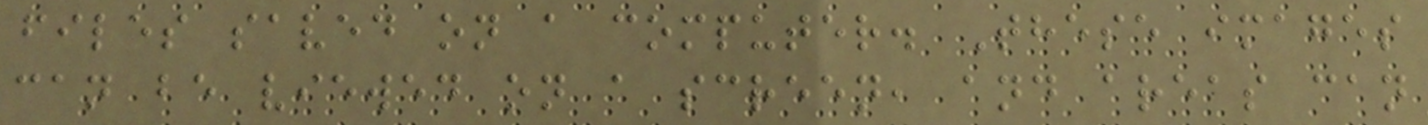files saved on a computer. These images
can be viewed on a screen, and areas can
